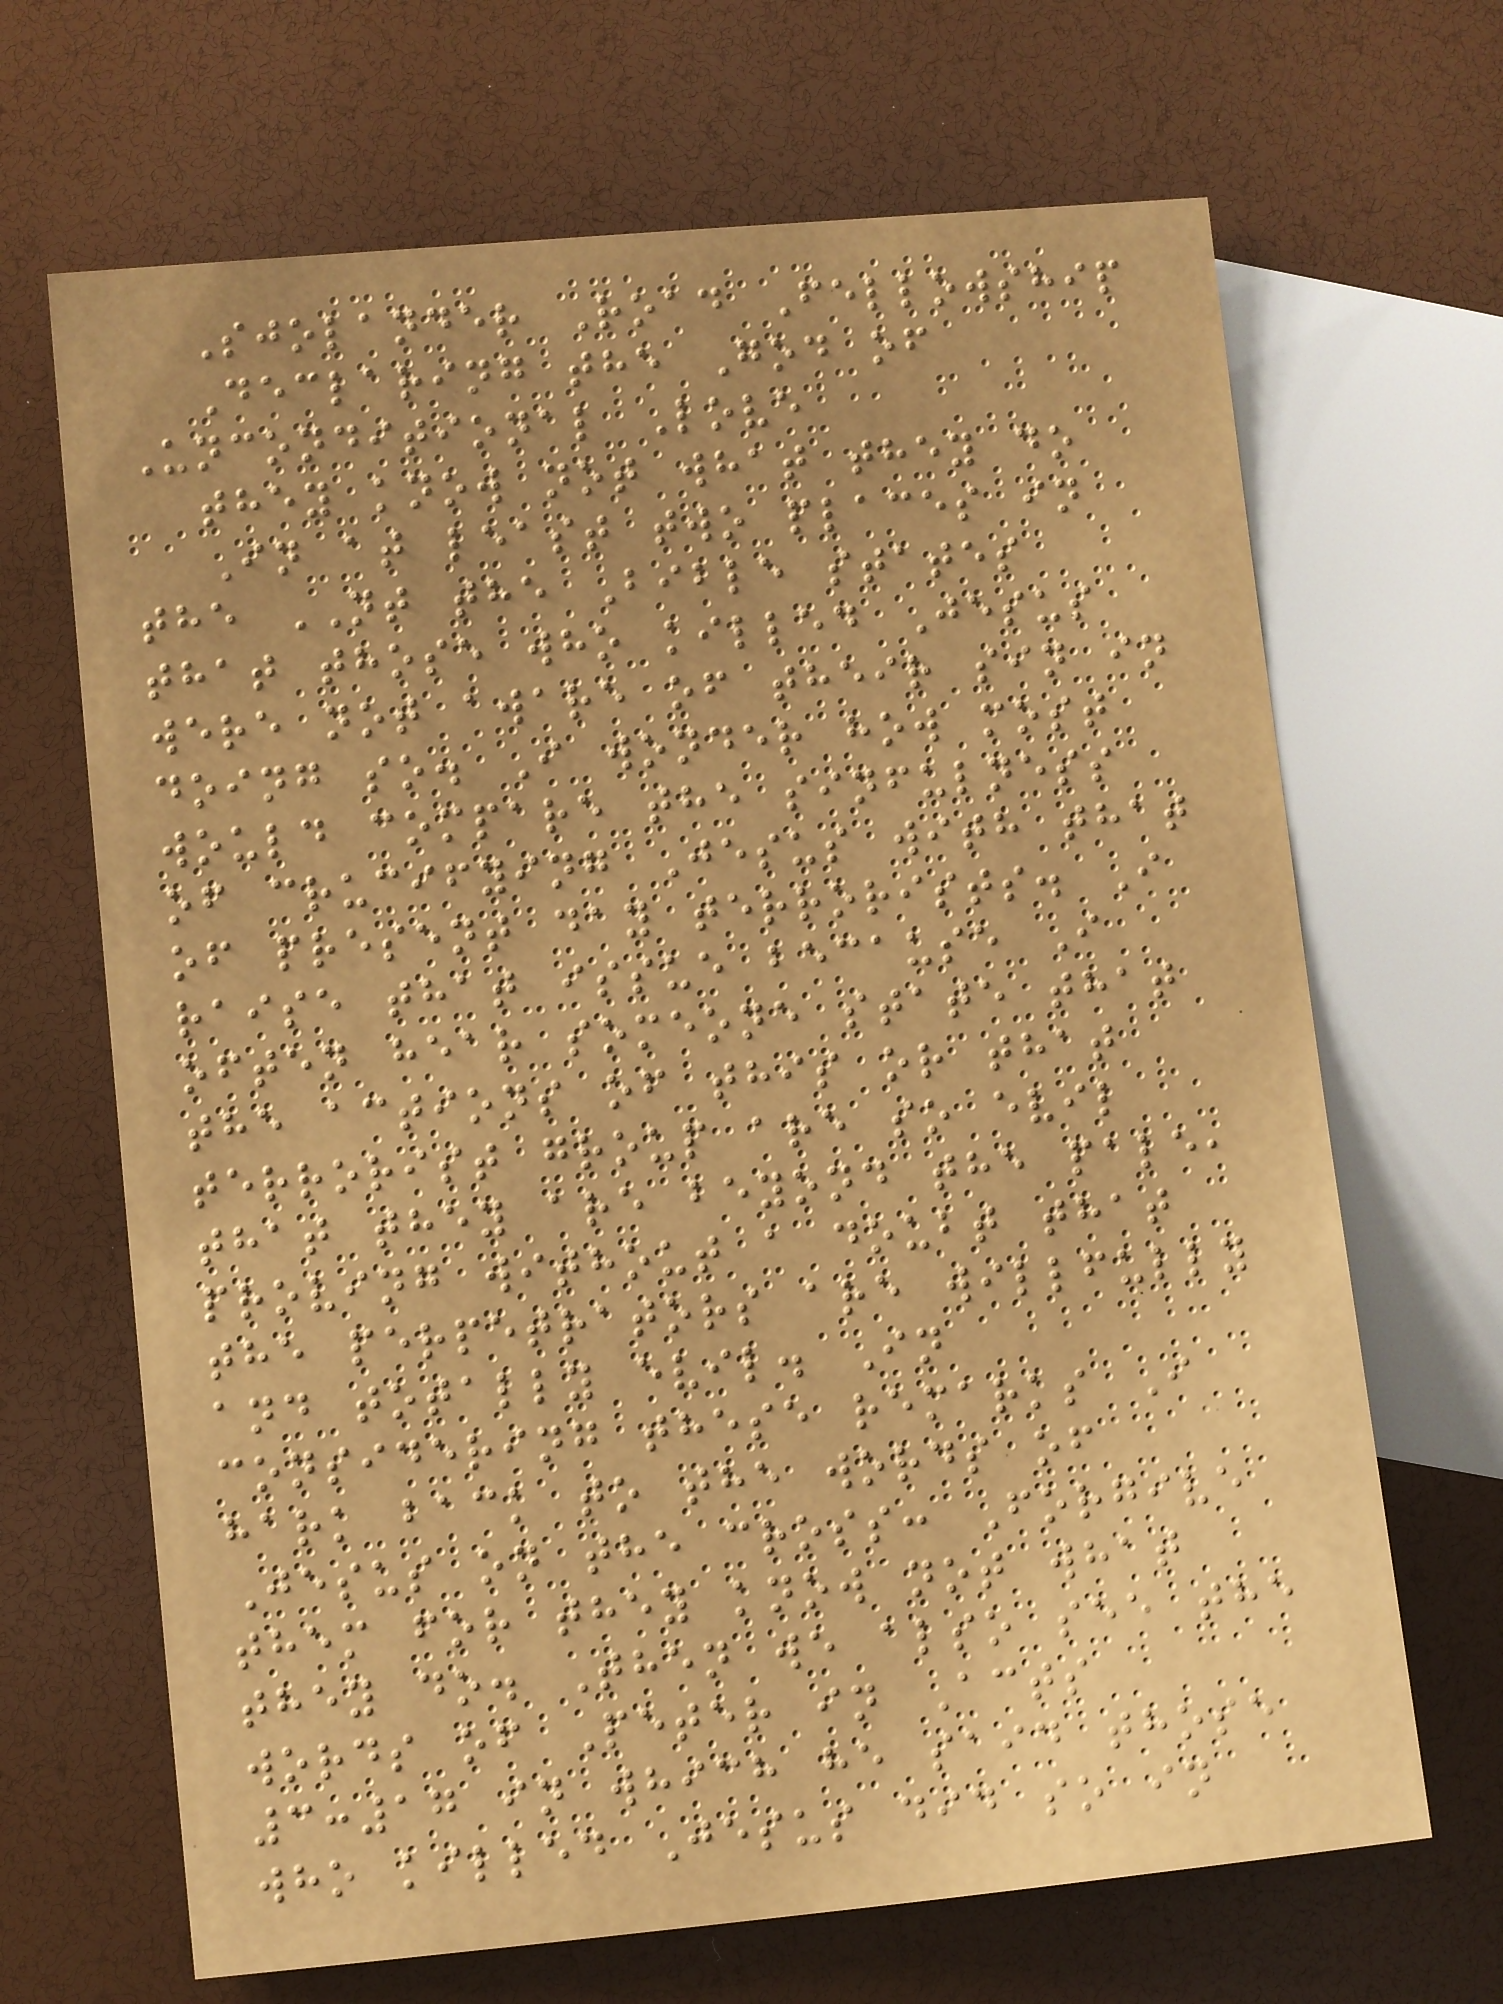Sjolander Road Fellowship
Declaring the God of
Unconditional Love
they know not what they do
In at least two places in
the NT the Bible states
that those who killed Jesus
were not aware of their sin in
doing so. I wonder how most
would compare the sinfulness
of crucifying Jesus with that
of present day terrorists. I
raise that issue because I
often hear someone state that
the actions of this or that
terrorist group are so evil
that they are beyond the pale,
proving without a doubt that
the perpetrators are willfully
and totally evil. In
considering these remarks I
hark back to the words of
Jesus on the cross: Forgive
them for they know not what
they do. Then we also see the
words of Peter in Acts
3:17 in which he said those
who killed Jesus did so in
